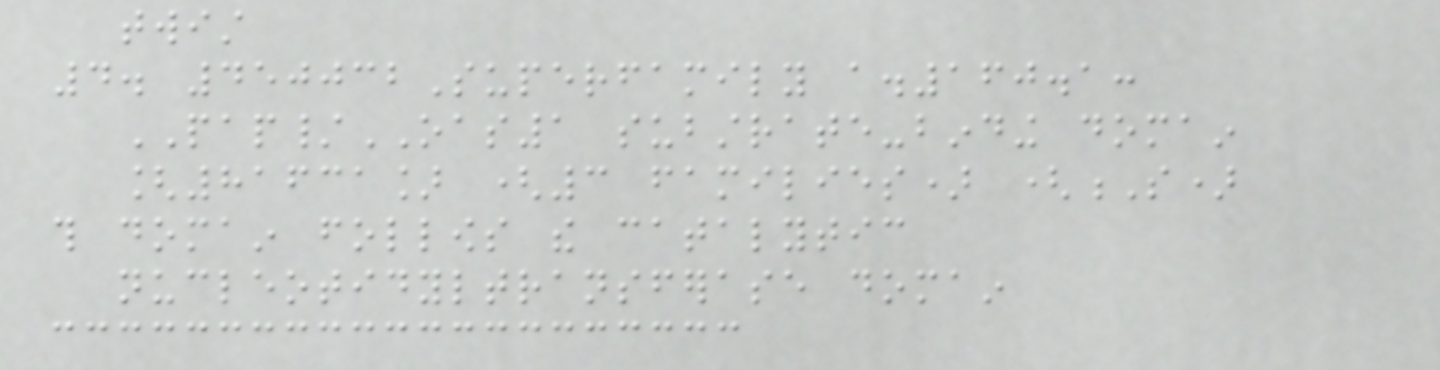twist
4. 450032Superfamily a.160.1:
PAP/OAS1 substrate-binding domain
[81631] (3 families) (S)
this domain follows the catalytic
nucleotidyltransferase domain
